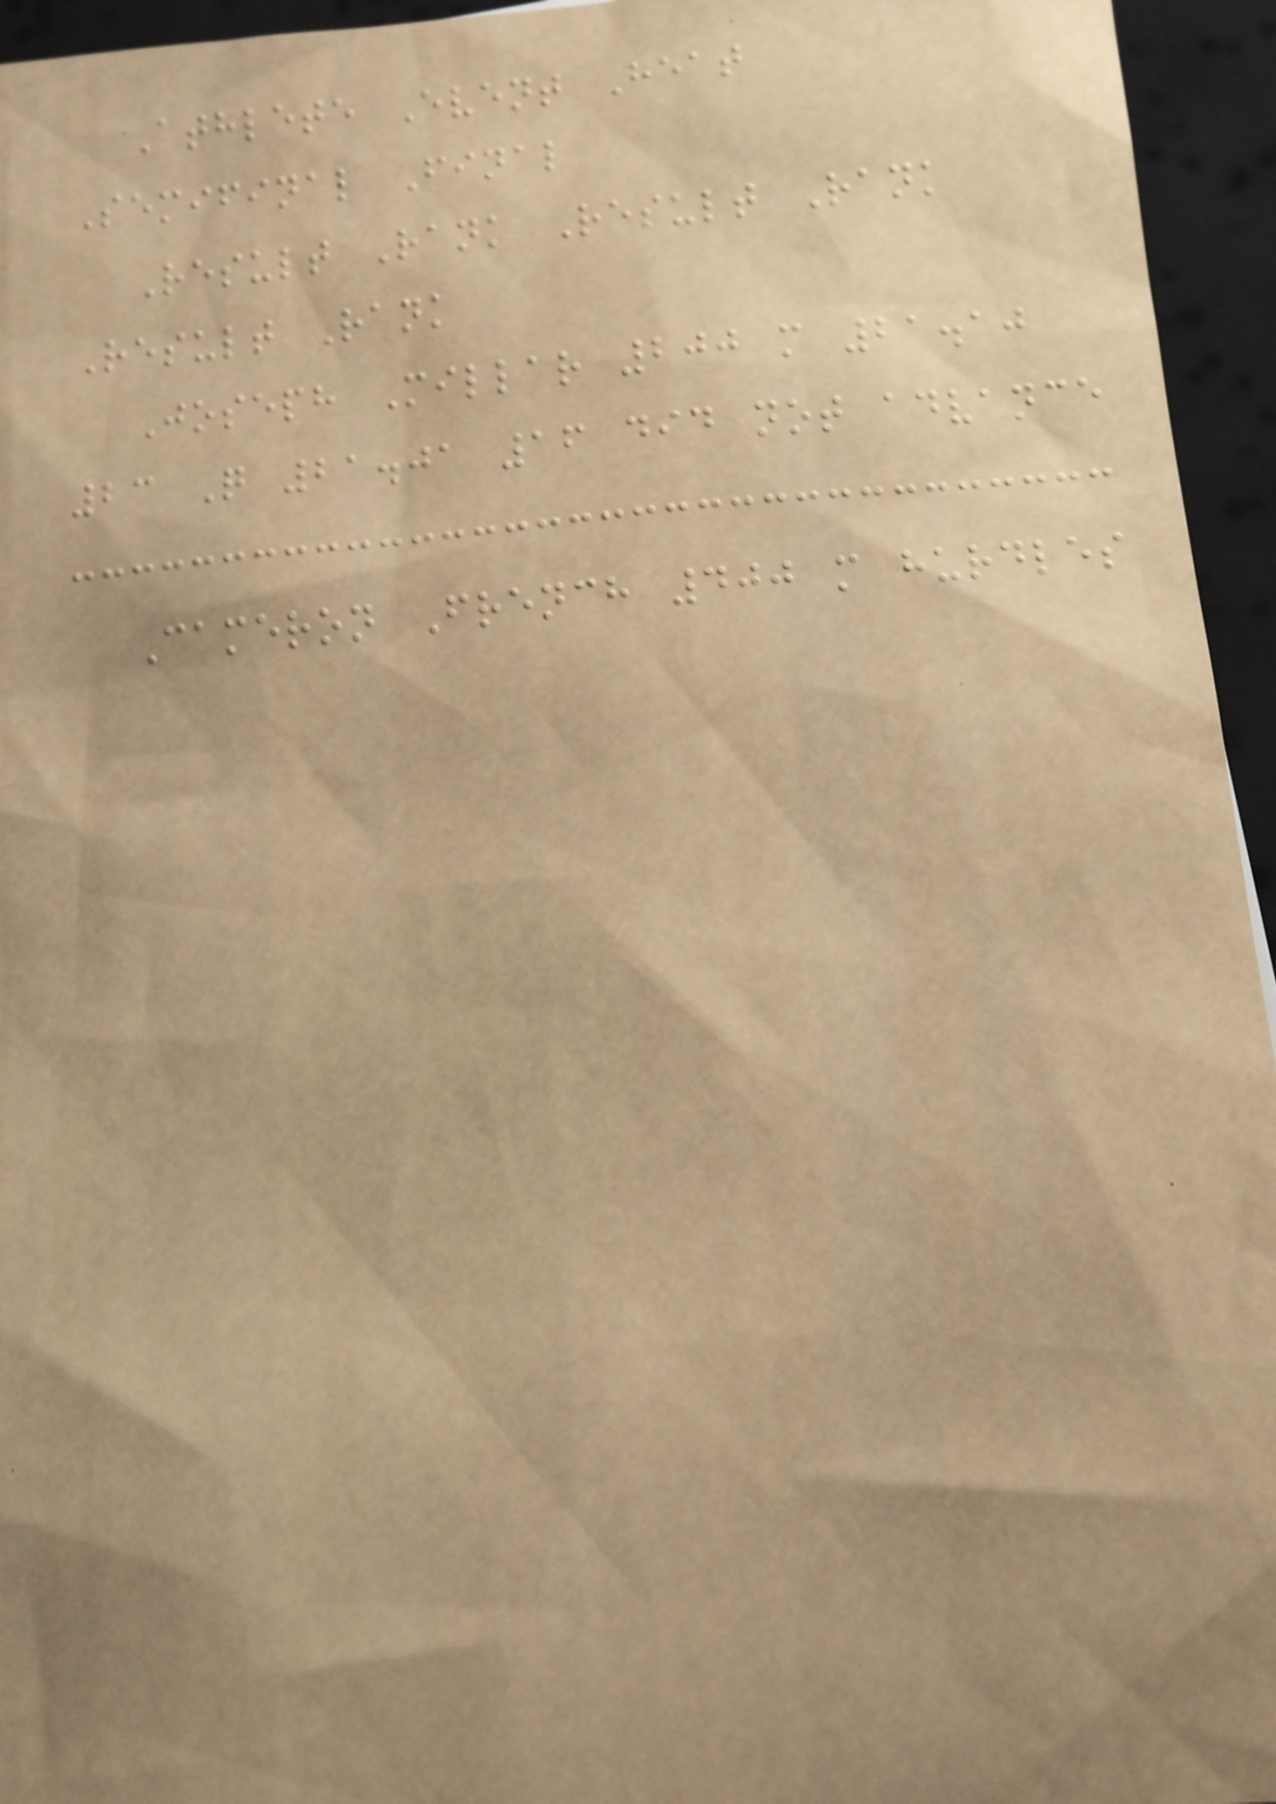Athlete Event Heat
Semifinal Final
Result Rank Result Rank
Result Rank
Joseph Millar 200 m 21.10
23 Q 21.01 16 did not advance
Cameron French 400 m hurdles
